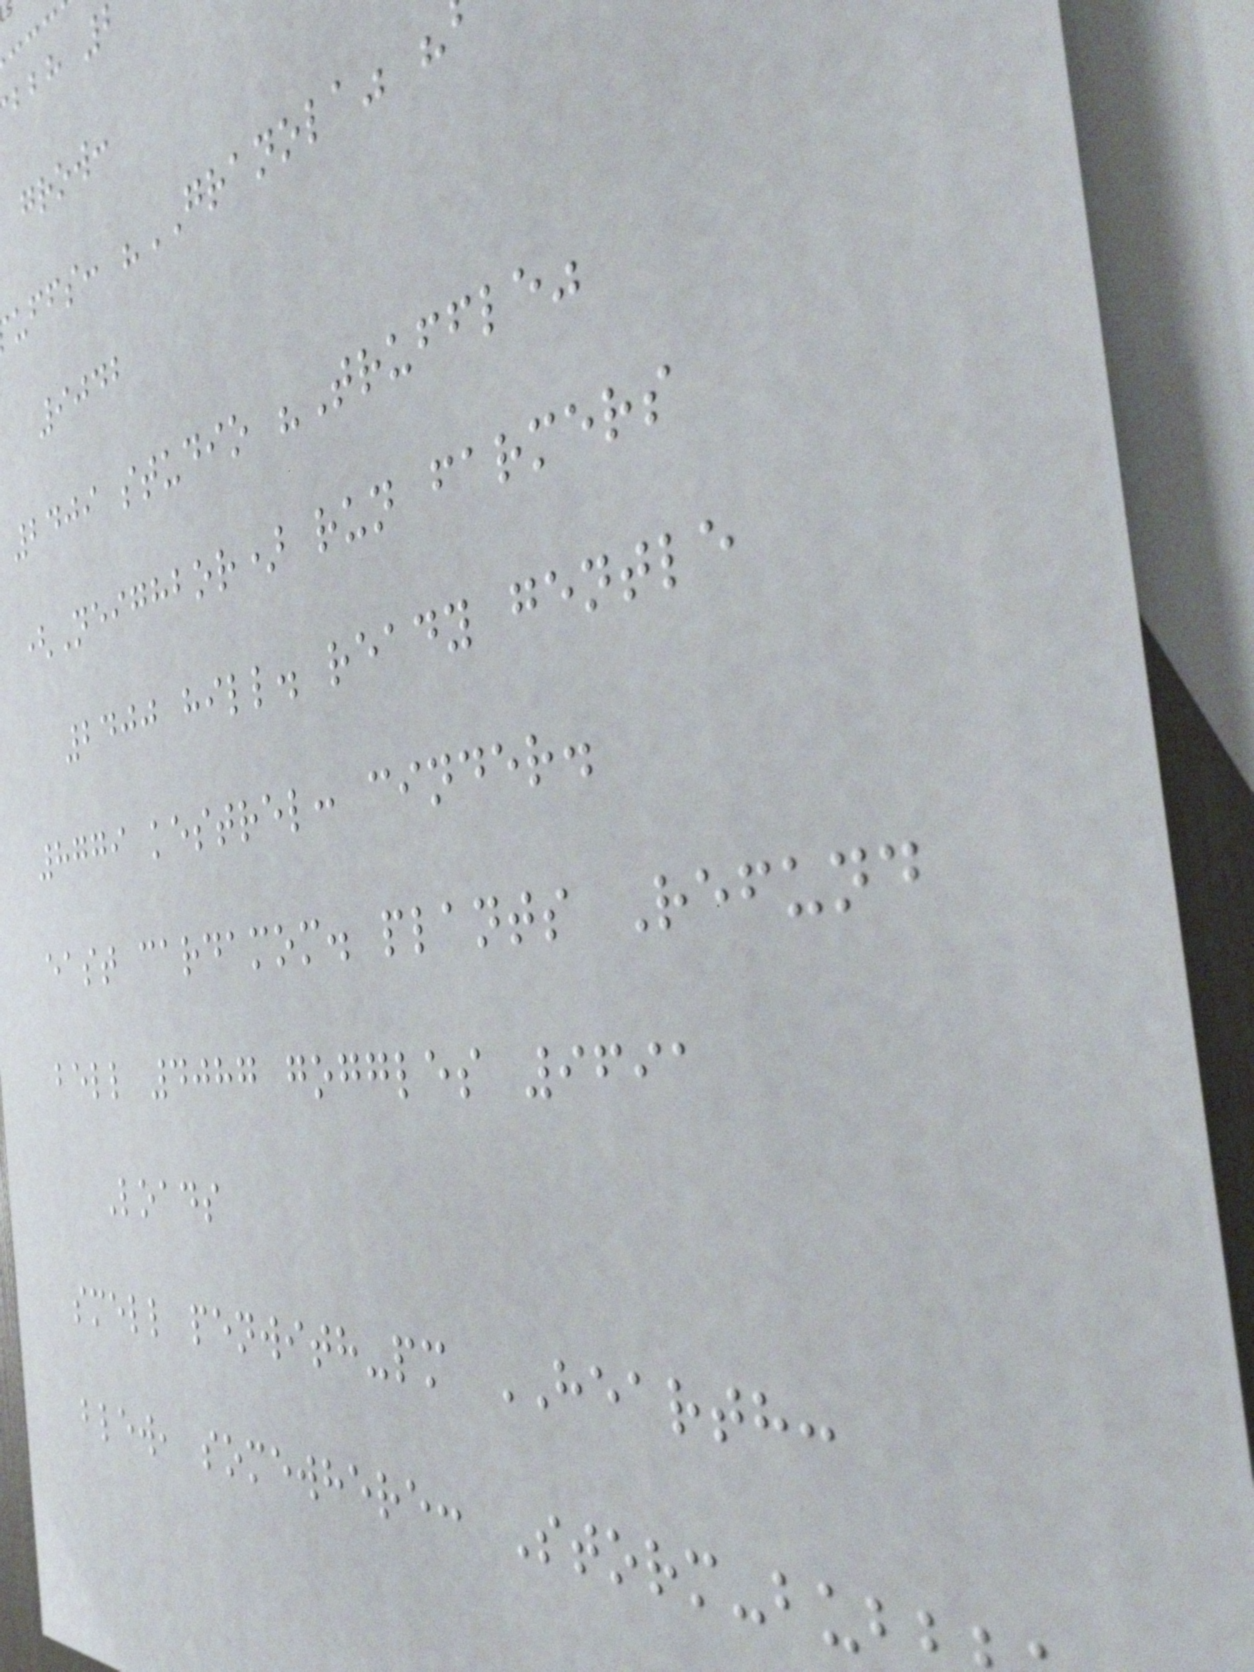grow:
uffs: "GRANOLA"
9042
2409 studio "Truffle"
(Neighbor) run farmers
2400 hill. ready gentle
8779 kestrel: cinder.
east cardamom. plants Refund
bell 4087 goggles 9691
Loads
smell penwith-pm HEARTH:
blew, somewhere: Storm-bub
